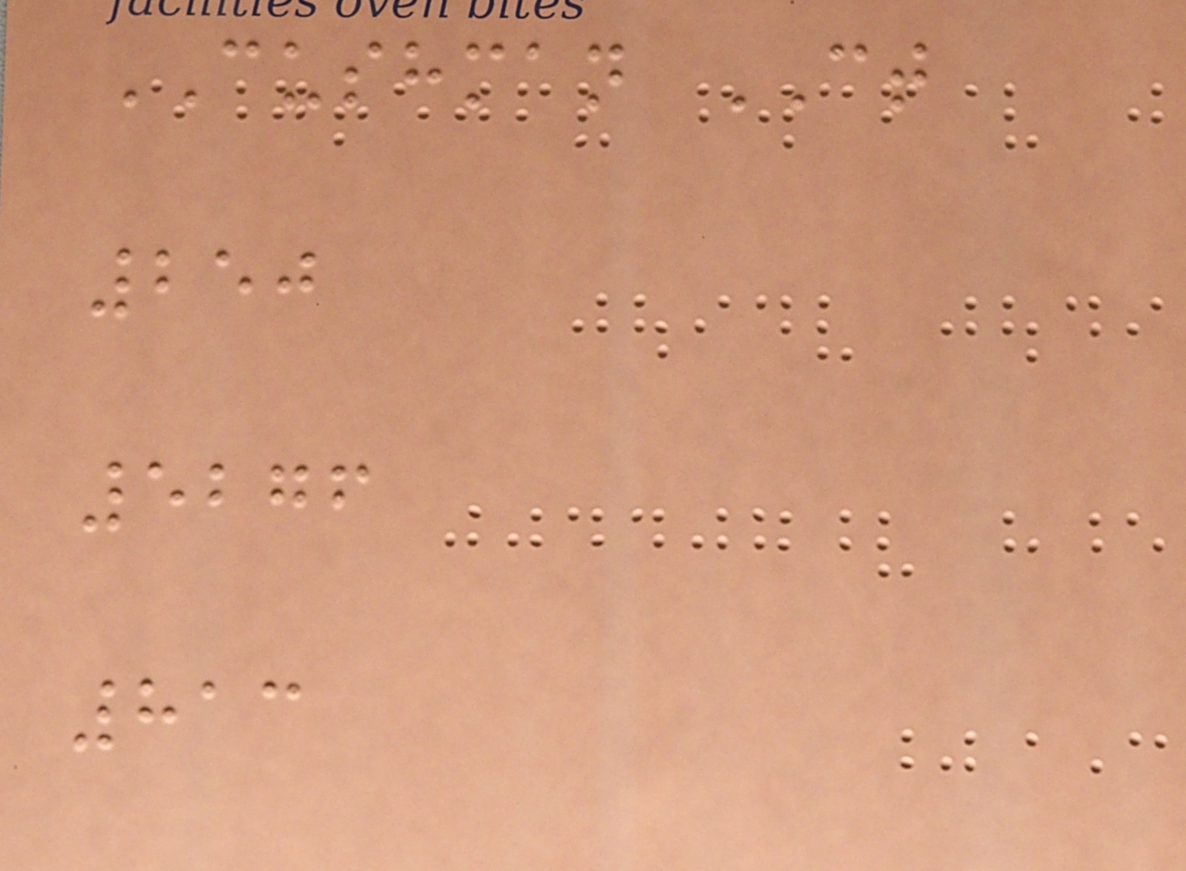CUSHMAN CT
250
5276
813
